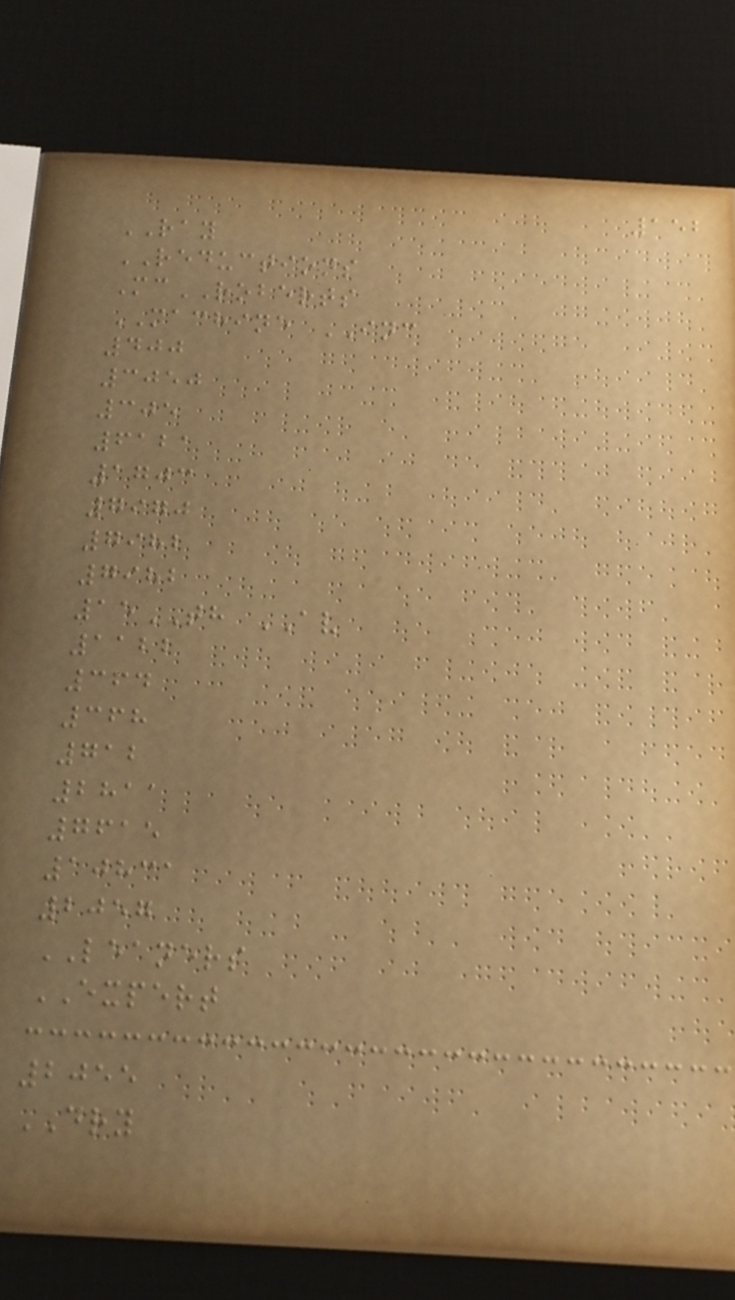152
RAY
REDUCTIONS
McROBERTS
MACHINE INC
400
3050
305
6121
1703
7970
7982
7982
15TH AV
1122
364
368
712
2811
7615
10831
2057
LEANERS
EXPERT
2055
DRY
